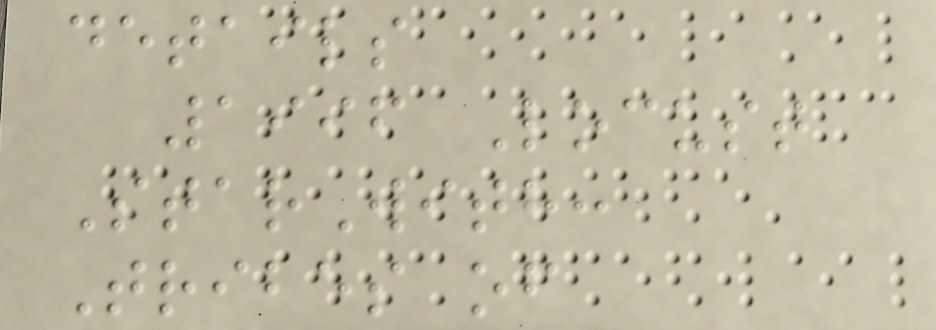details
1996 Locust
StarWith:
Tribes of
